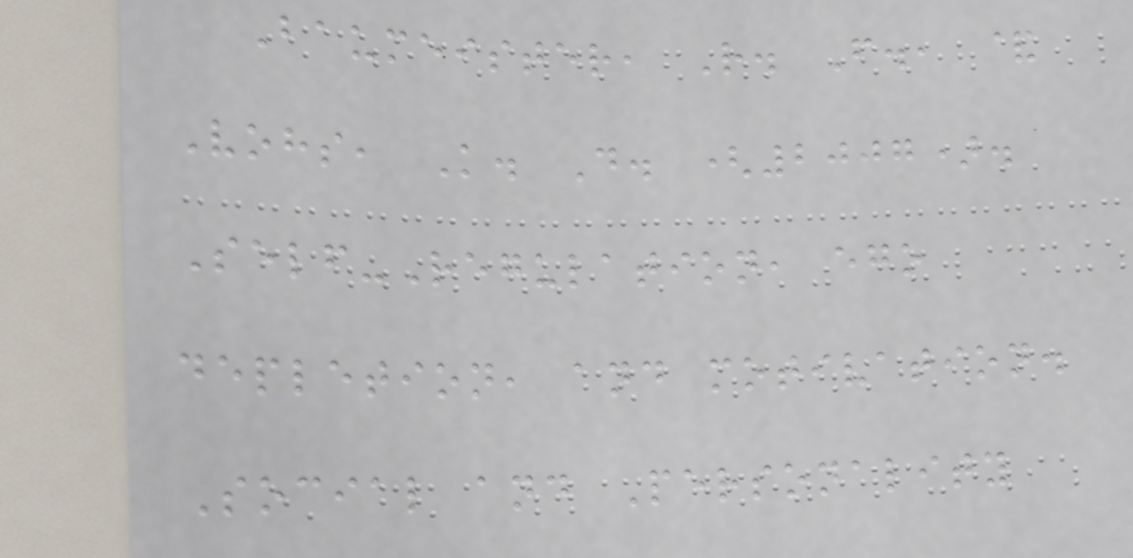Baumeister, R. F., &
Vohs, K. D. (2007).
Self-Regulation, ego
depletion, and motivation.
Social and Personality
